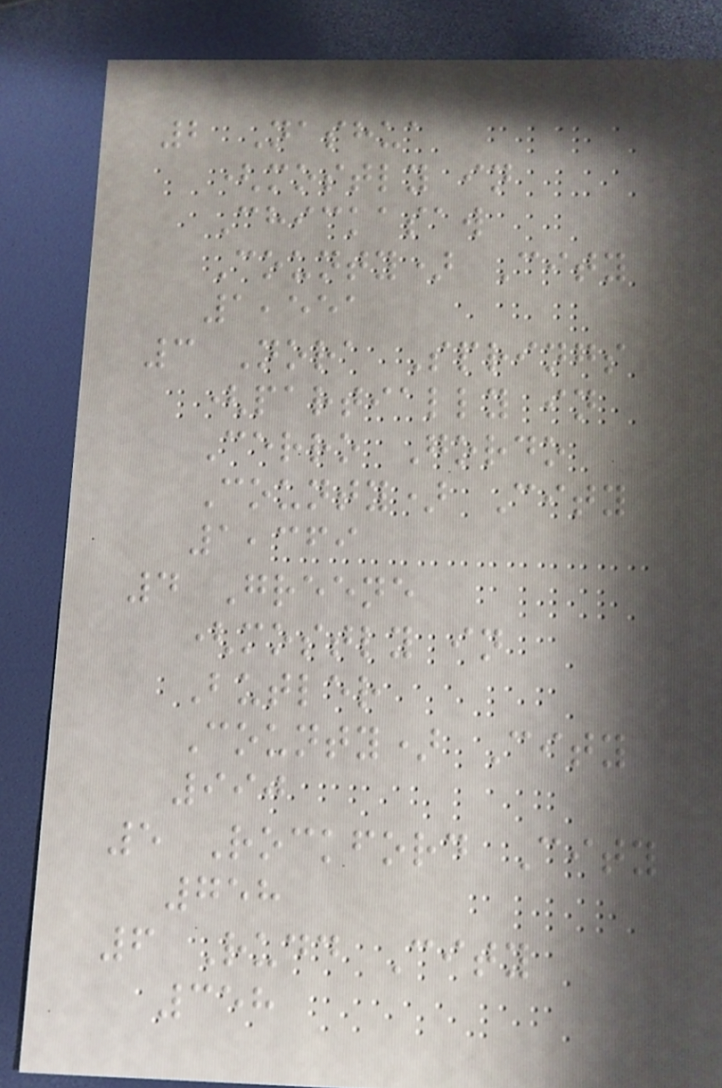2 Nashua
(mostly in
Chickasaw
County) City
1,551
3 Nora Springs
(partially in
Cerro Gordo
County) City
1,369
4 Greene
(mostly in
Butler
County) City
990
5 Rockford City
758
6 Rudd City
358
